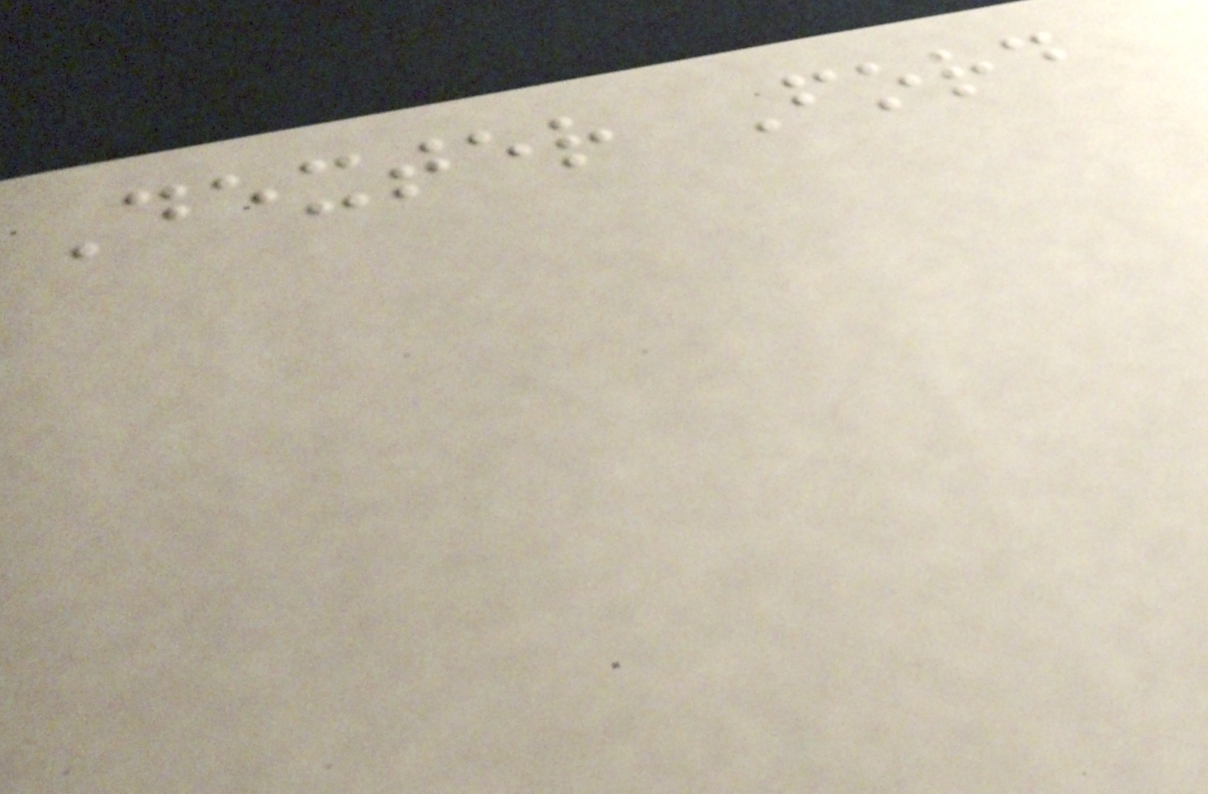Dexter Ford
